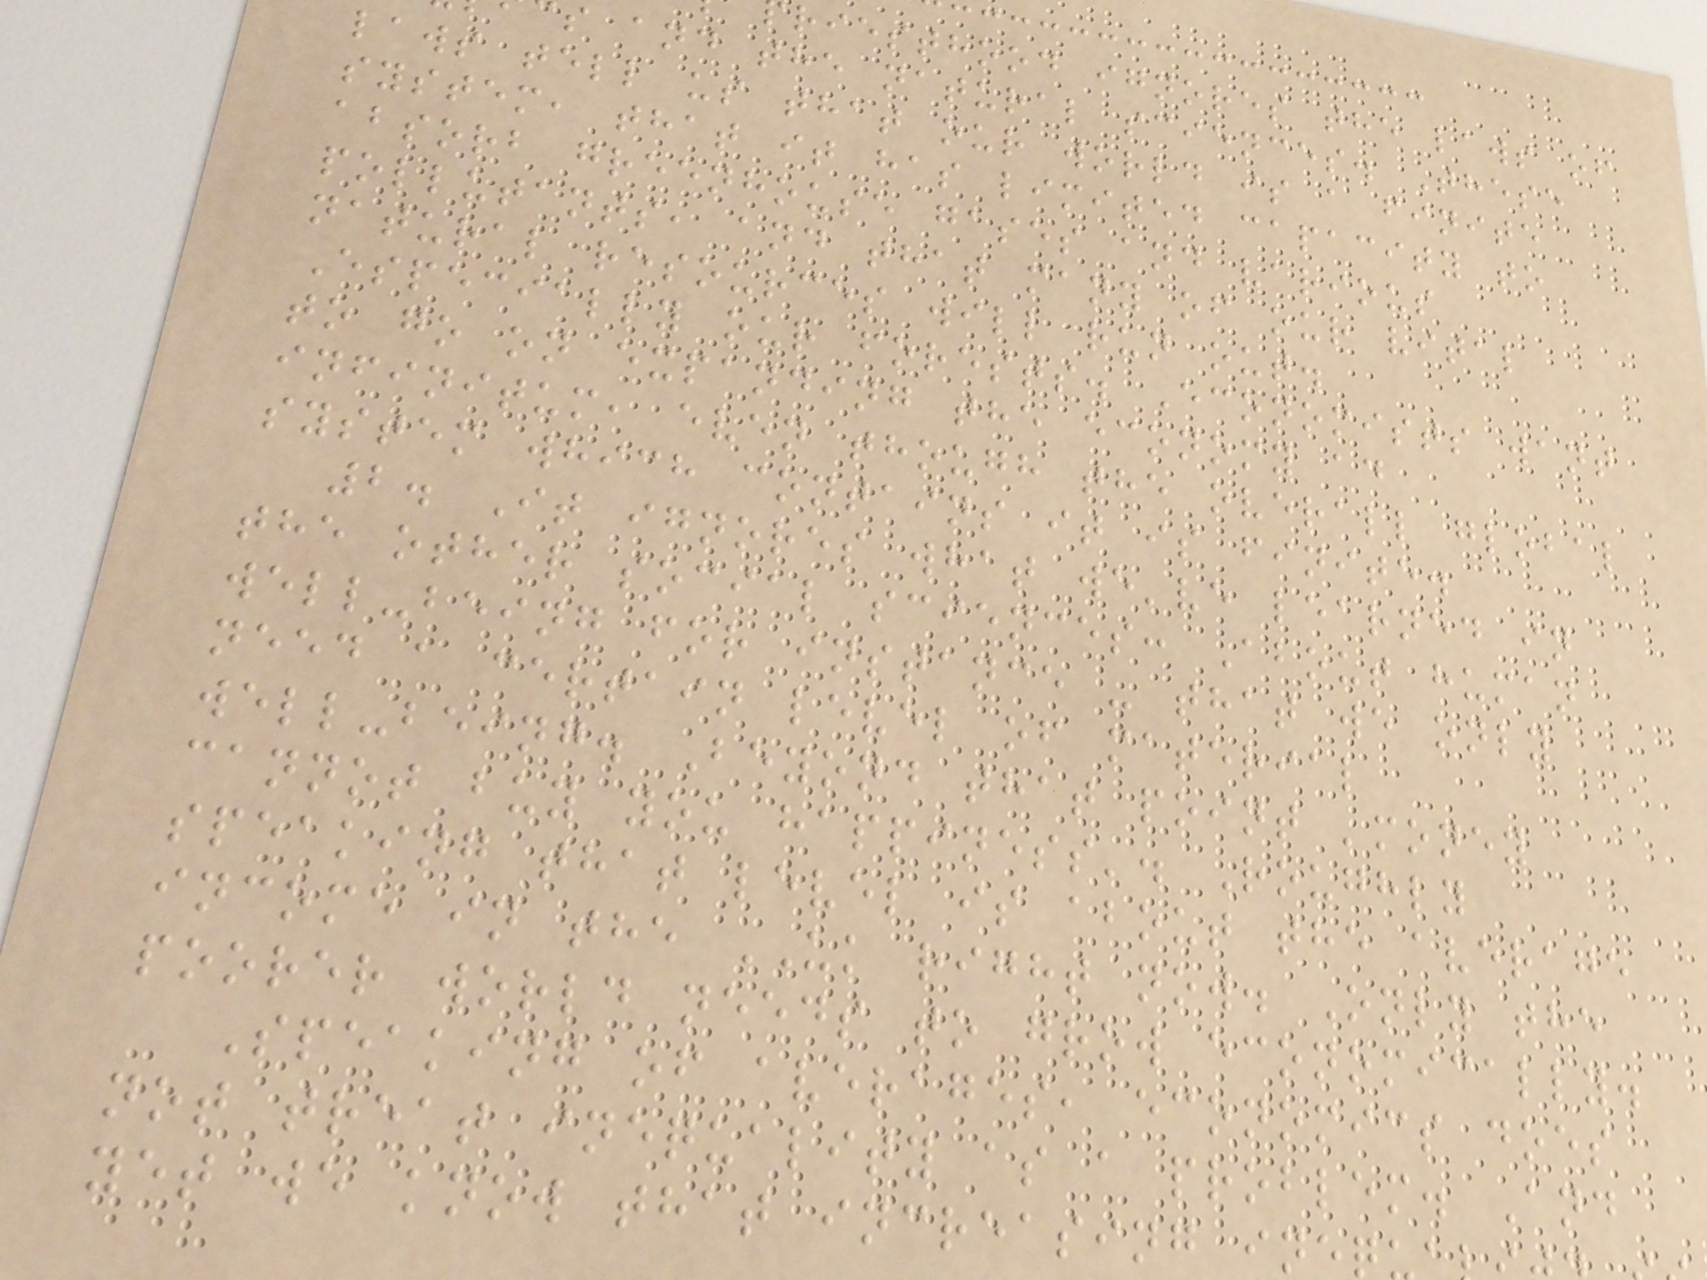riesthood ignores the laws of
s and the natural sciences. These
laws tell us that our world is a finite
system, that it has limited capacity to
absorb greenhouse gases and various
pollutants, and that many of our vital
natural resources will run out.
Especially our forests. Economists want
to go on expanding the economy ad
infinitum, even though the overall global
system which contains it is finite.
2. It ignores what we've learned in
the other social sciences: About human
well-being for instance - that we only
need a certain level of material
well-being. Beyond that point 'money
cannot buy you happiness'. Roughly
speaking that level is about the average
income in the UK right now. Only the
poorer world needs to grow economically.
Speaking of averages, economics does
not treat inequality as a problem. And
yet we know that increasing ineq
